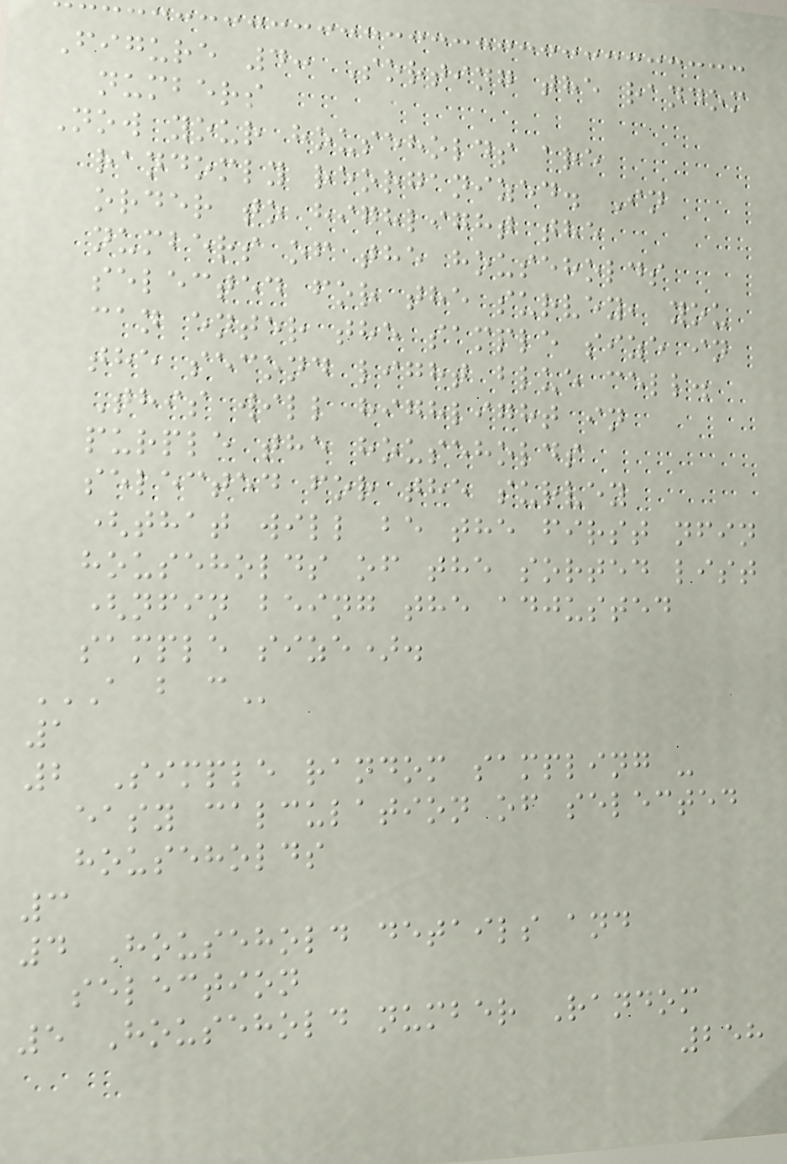Figure 4: Sorting the random
numbers
Now your households are
randomly reorganized. In
order to highlight the
numbers of the households
selected for the survey, you
can enter the sample size in
the second light blue cell.
This will highlight in
purple the households
selected for the survey
(that will be the first nfin
households of the sorted list
(nfin being the adjusted
sample size).
A B C
1
2 Simple random sampling -
easy calculation of selected
households
3
4 Household details and
selection
5 Household number Random
258
